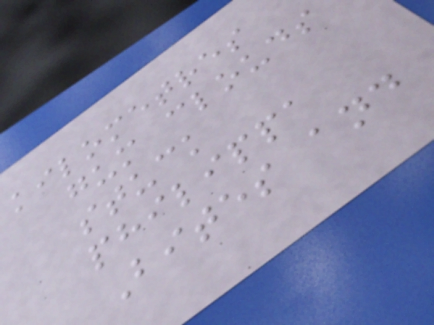kilometres
gum clouds
stuck
philippa
Bites and
